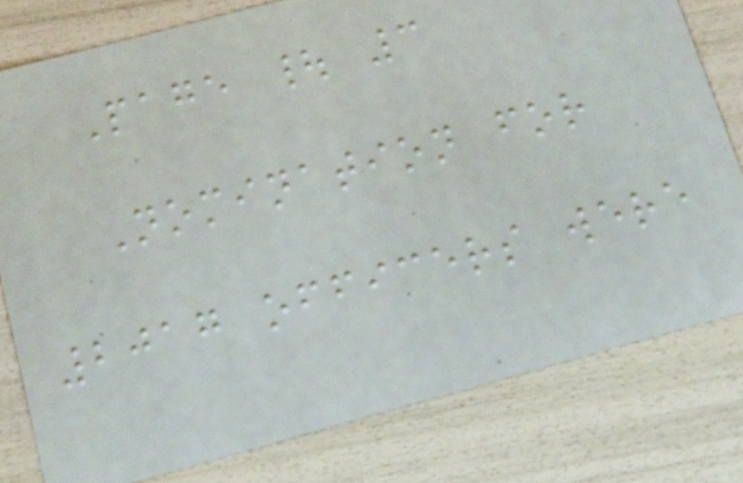Page | 3
Nomination for
2017 officers were
